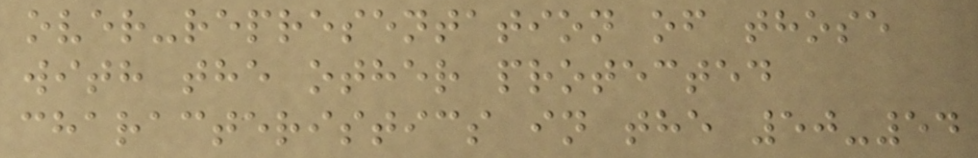over-representation of those
with the other protected
characteristics in the 50-54
